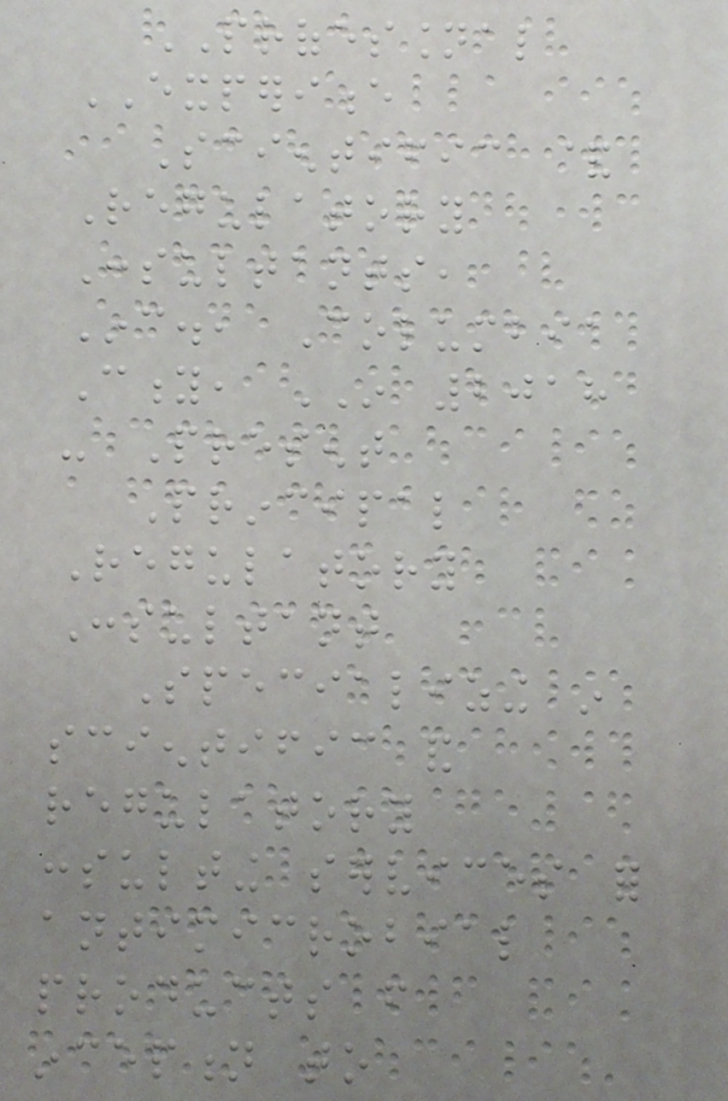PROFESSIONAL
EXPERIENCE
Scientific &
Regulatory
Consultants,
Inc., Columbia
City, IN 2018
- Present
Principal
Regulatory
Consultant
Specializing in
scientific and
regulatory
consulting services for
antimicrobial
products from
inception to
